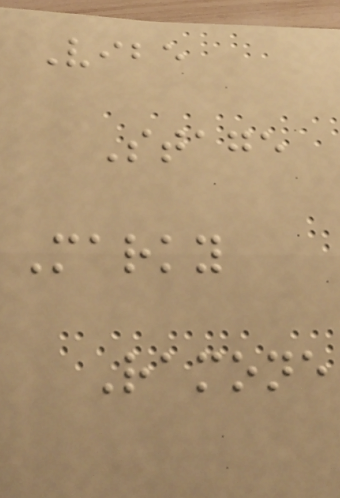Vibe
Stage
Marky
Ramone
